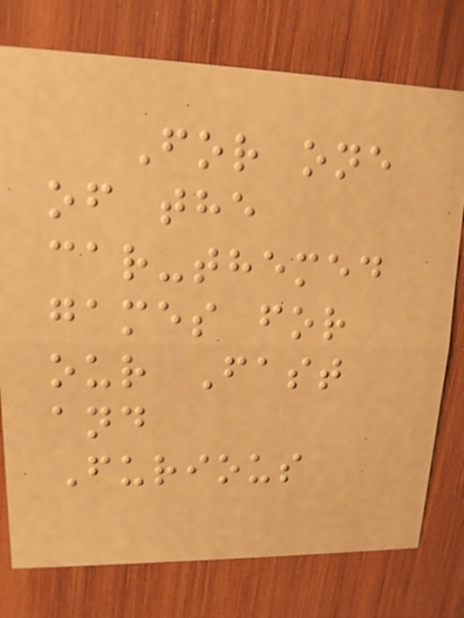For one
of the
car-themed
games for
our Fast
and
Furious
